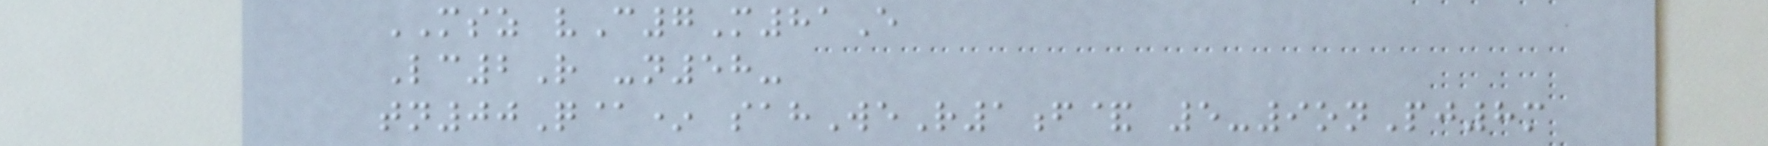MSZ vC7M81E
Lc2R -n58-
tn00Q@* sahWeR1f& 5-9onPj8m
